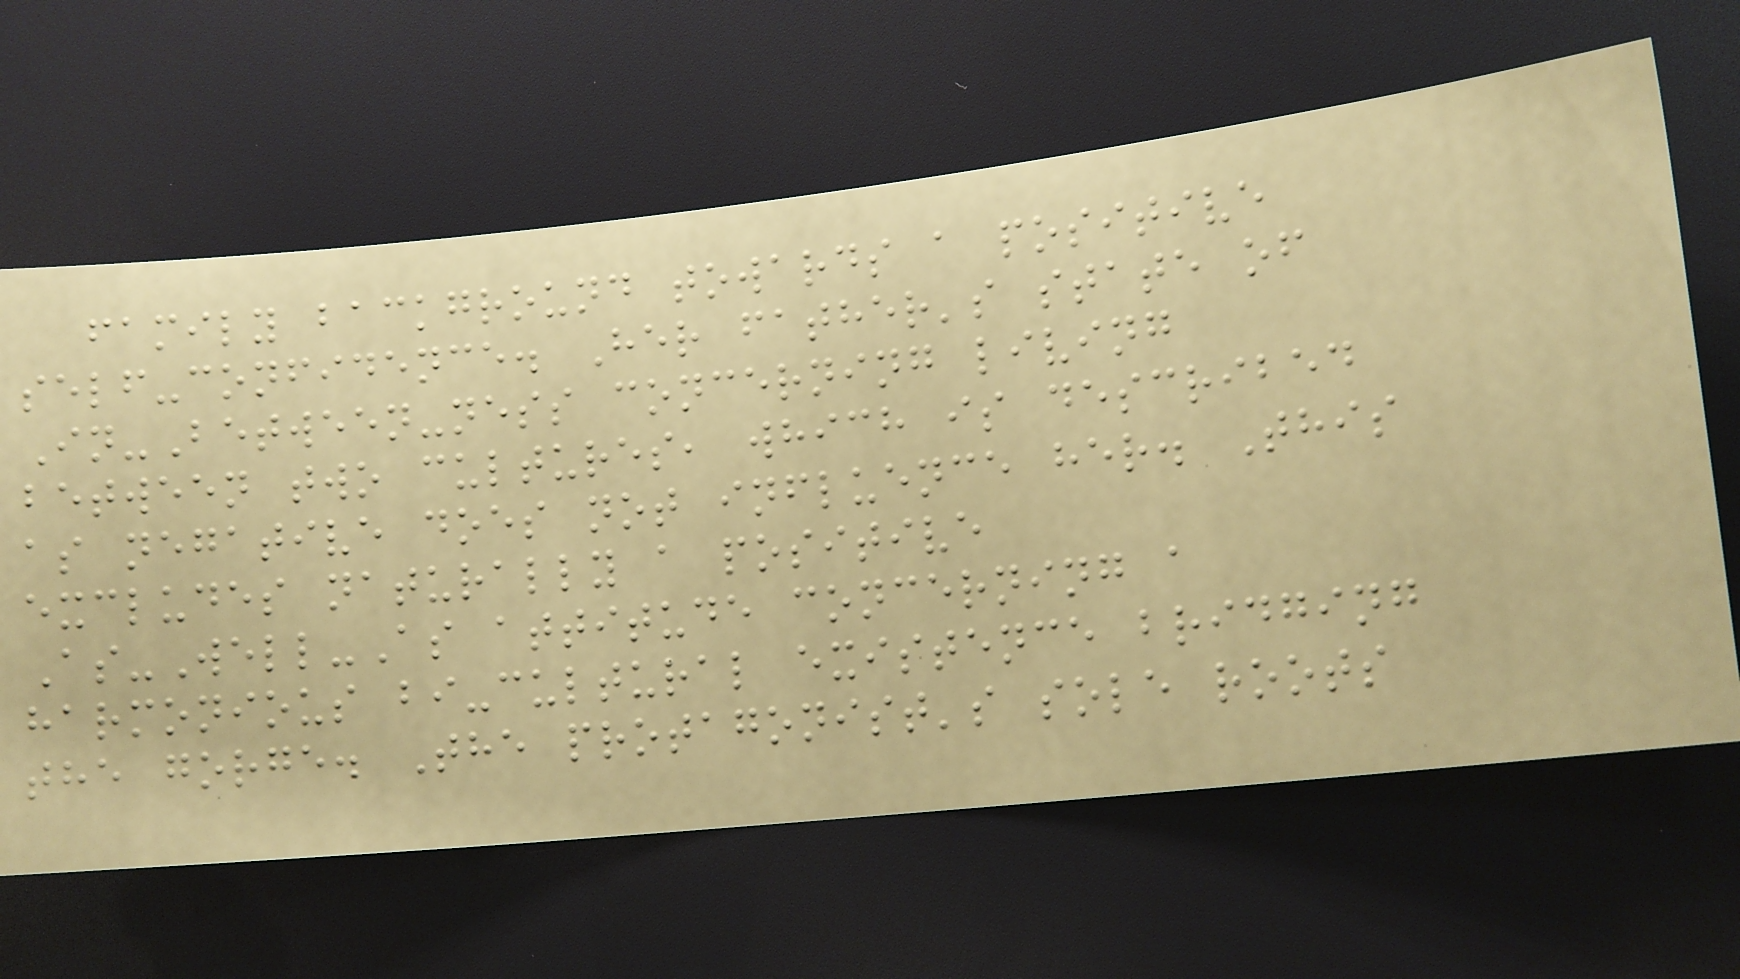family background towards a positive
self-confidence. Her father's state of
In-Between-ness concerning living
between two cultures, which is described
as negative does not influence her. This
excludes naturally a positive
As-Well-As attitude concerning a
harmonious bi-cultural existence bridging
the gorge. The protagonist's sole roots
